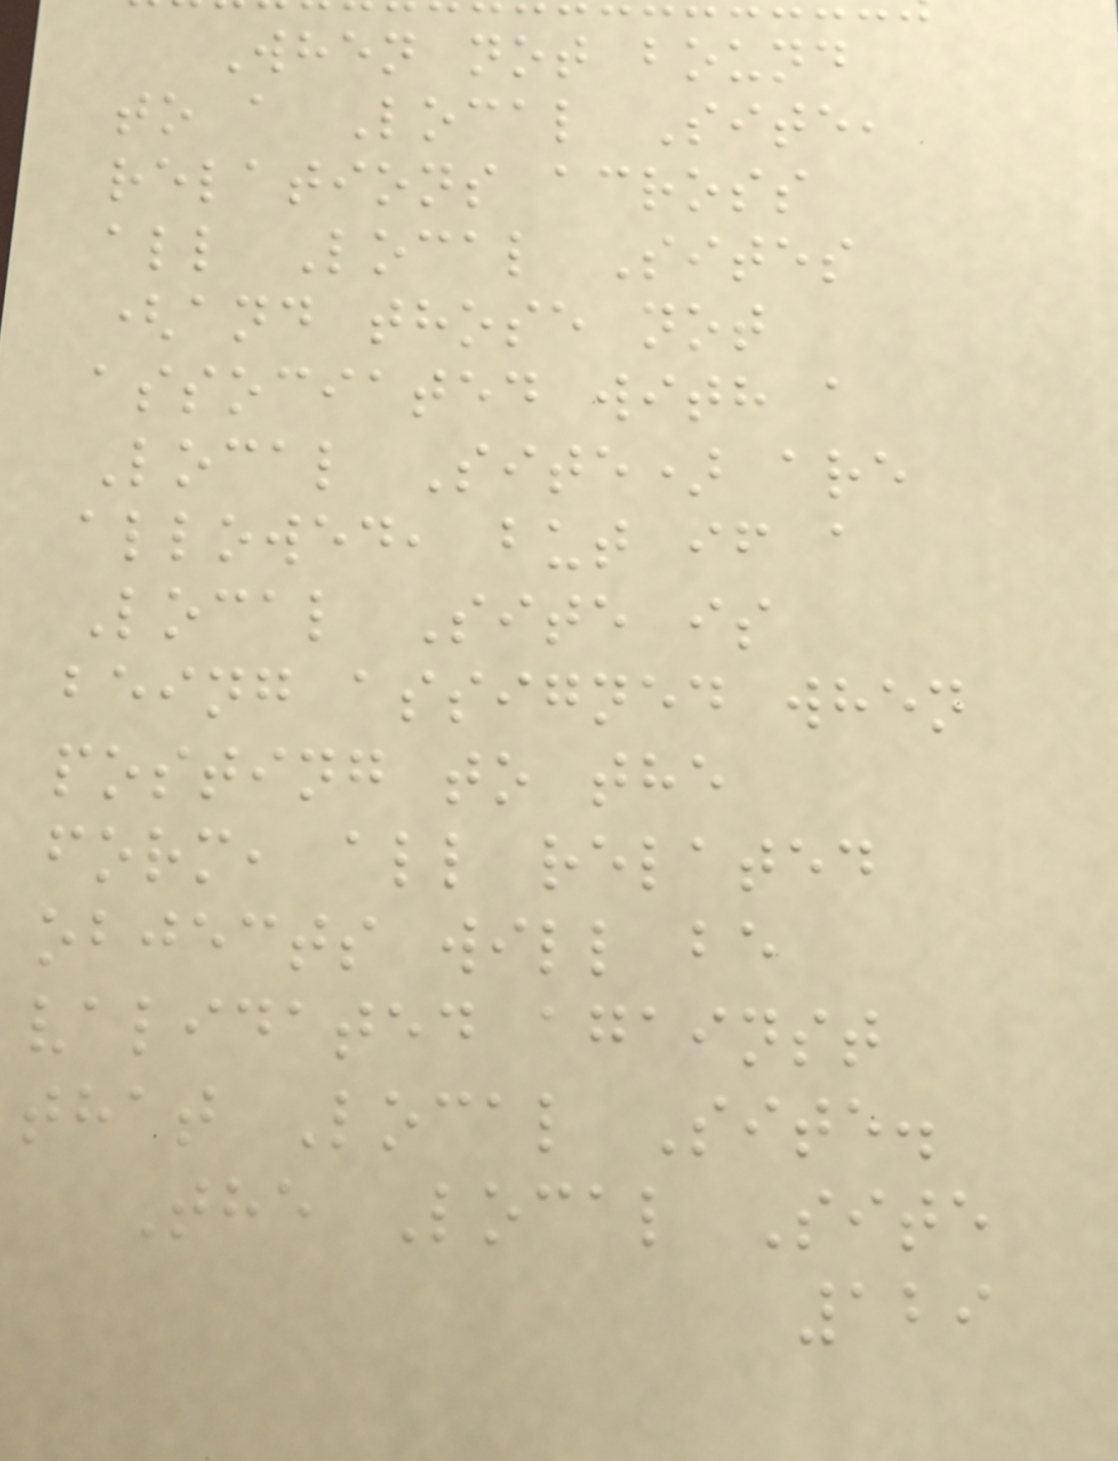When not bound
to a Local Site,
relations across
all Local Sites
(and those not
associated with a
Local Site) are
allowed, but if a
Local Site is
being assigned when
posting to the
form, all related
objects will be
validated against
that Local Site.
The Local Site
129
